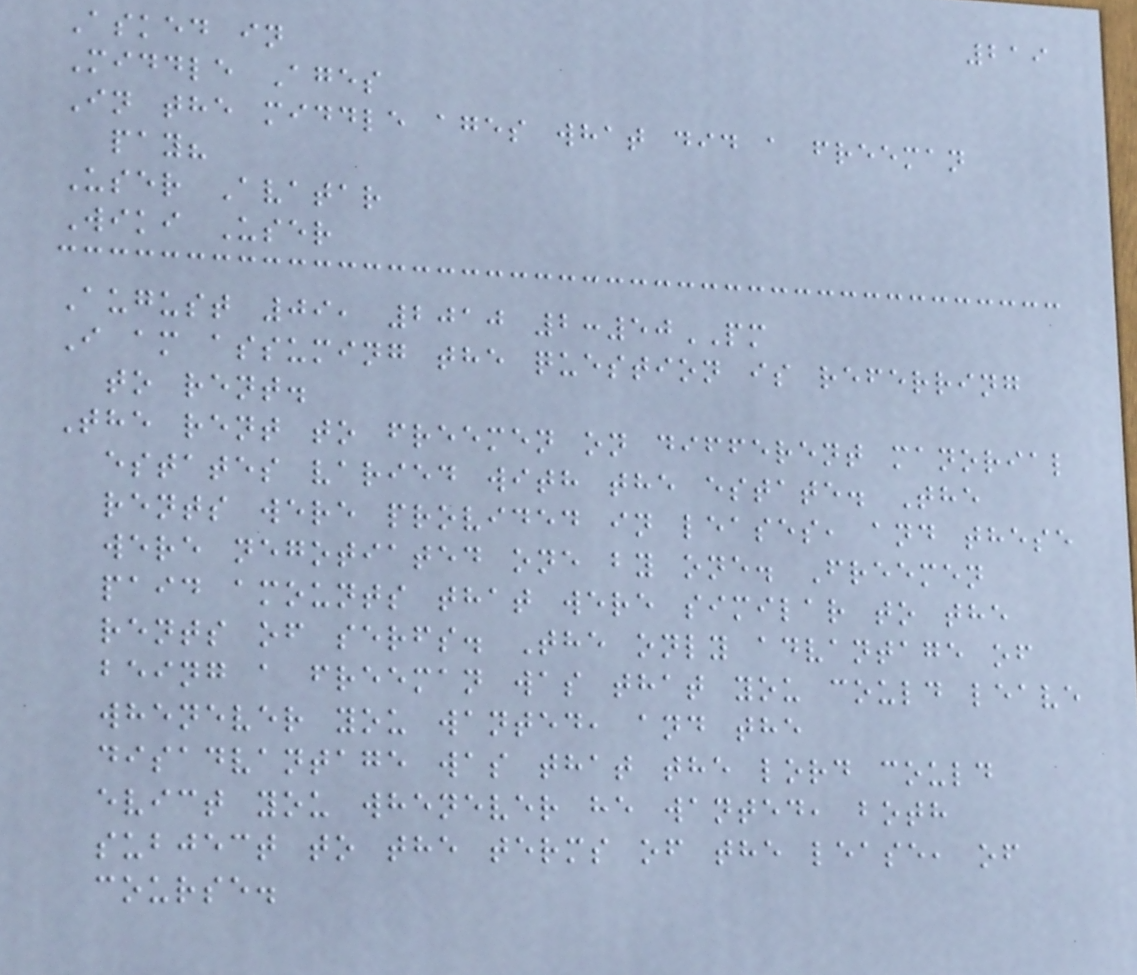219
Asked in
Middle Ages
In the middle ages what did a freeman
pay?
User Avatar
Wiki User
August 09, 2010 2:50PM
I am assuming the question is referring
to rent.
The rent to freemen on different manorial
estates varied with the estate. The
rents were provided in leases, and these
were negotiated one by one. Freemen
paid amounts that were similar to the
rents of serfs. The only advantage of
being a freeman was that you could leave
whenever you wanted, and the
disadvantage was that the lord could
evict you whenever he wanted, both
subject to the terms of the lease, of
course.
